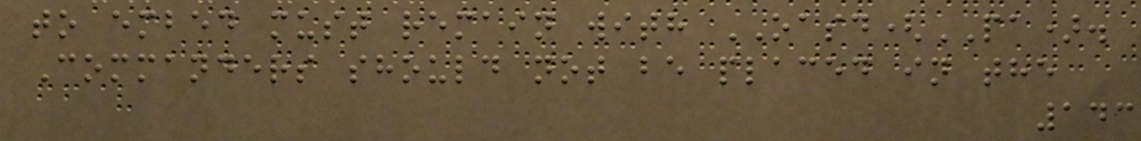to embed must remain with OASD(PA).
Commanders should not be placed in the
143
